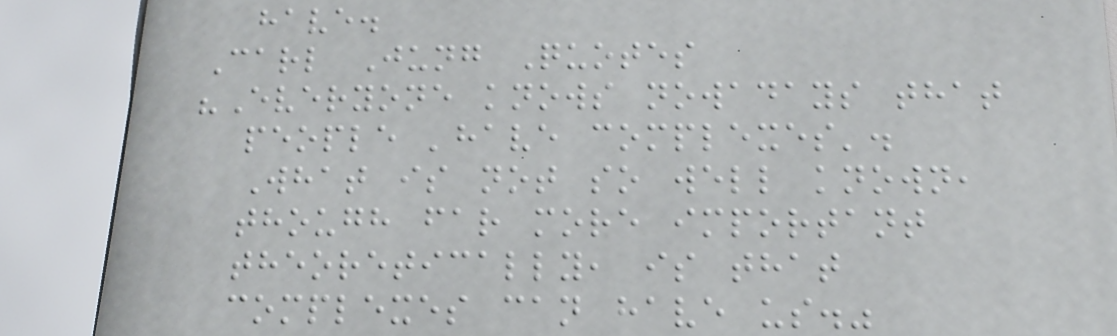have.
Carl Jung Quotes
"Everyone knows nowadays that
people 'have complexes'.
What is not so well known,
though far more important
theoretically, is that
complexes can have us."
